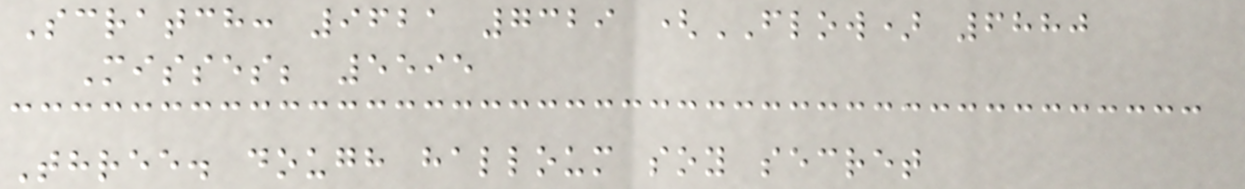Scratch: 9621 7329 (FLOW) 6880
Misses; 5595
Three. dough halloum soy secret
